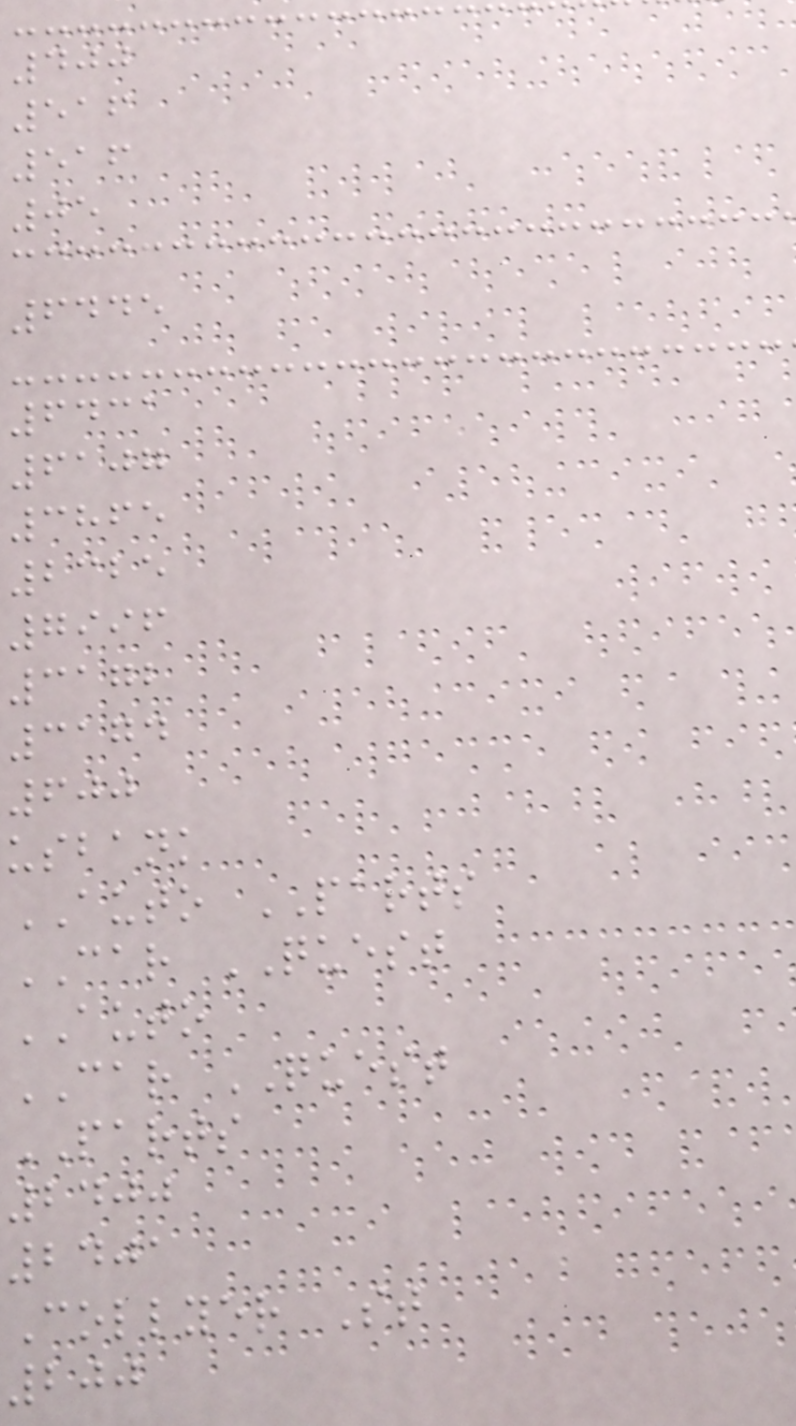400
516
516
05
6445
6431
6107
3865
2325
7996
3172
3174
600
usbank
AUTO PARTS
CAR QUEST
AUTO
CAR QUEST
PARTS
2400
2401
Collyer St
200
